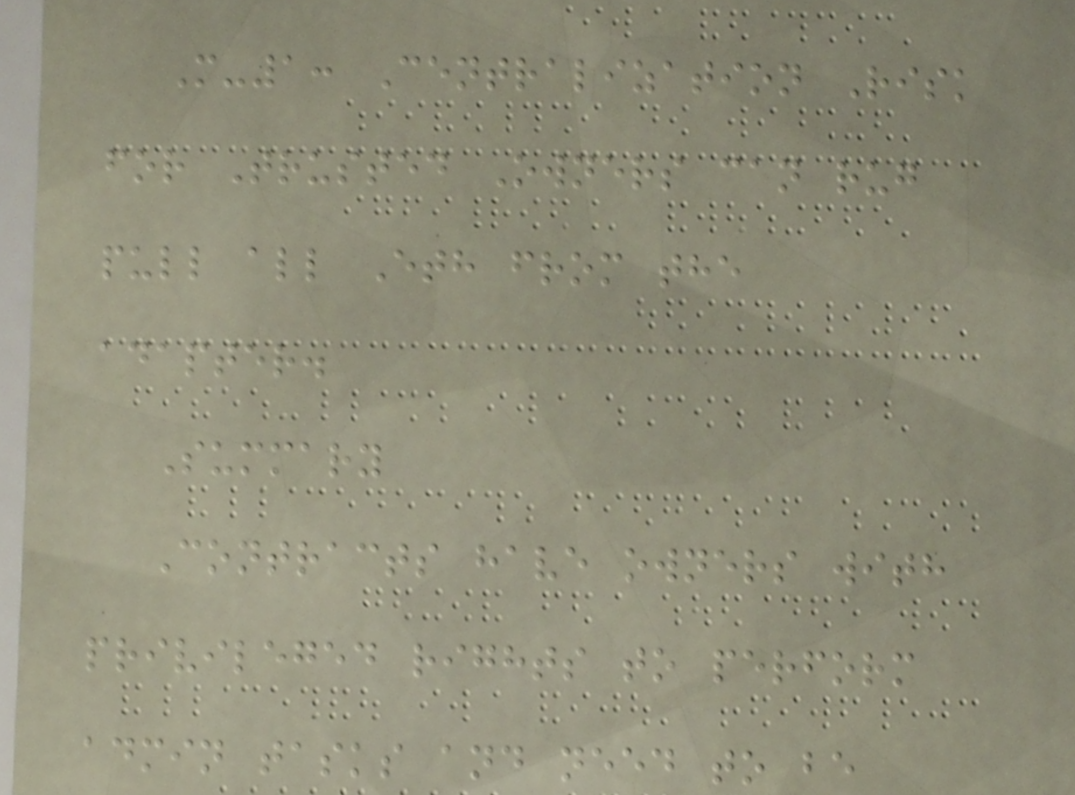M-1: Centralization Risk
for Trusted Owners can rug
pull all Eth from the
adapter.
Summary
Contracts have owners with
privileged rights to perform
admin tasks and need to be
